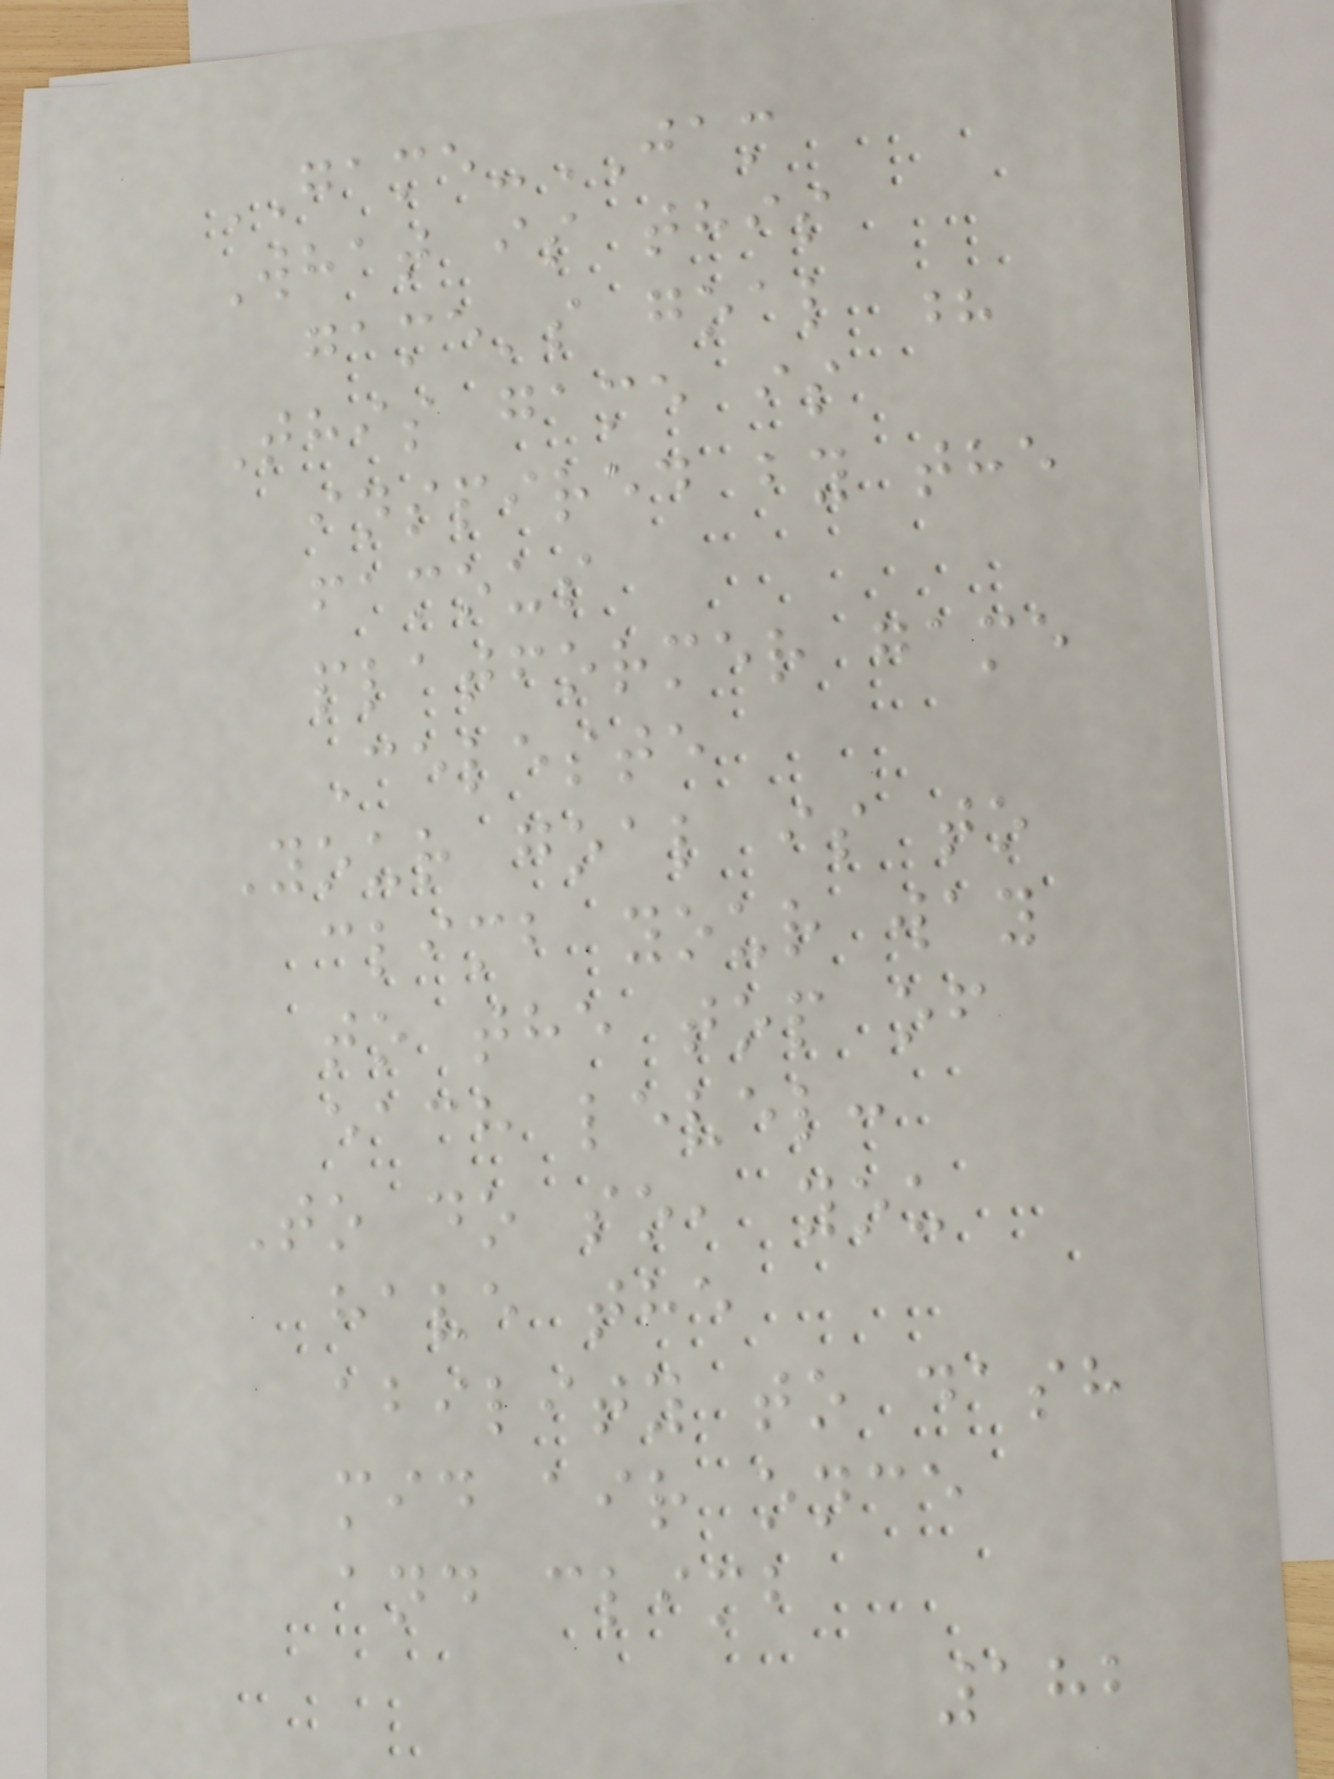GAME-JAM
What is this
game's goal ?
This game is
inspired by the
famous
platformer game
Celeste
Your goal is to
climb your way
to the top of
each level:
To do so, you
have the
ability to dash
mid air once
and climb
182
